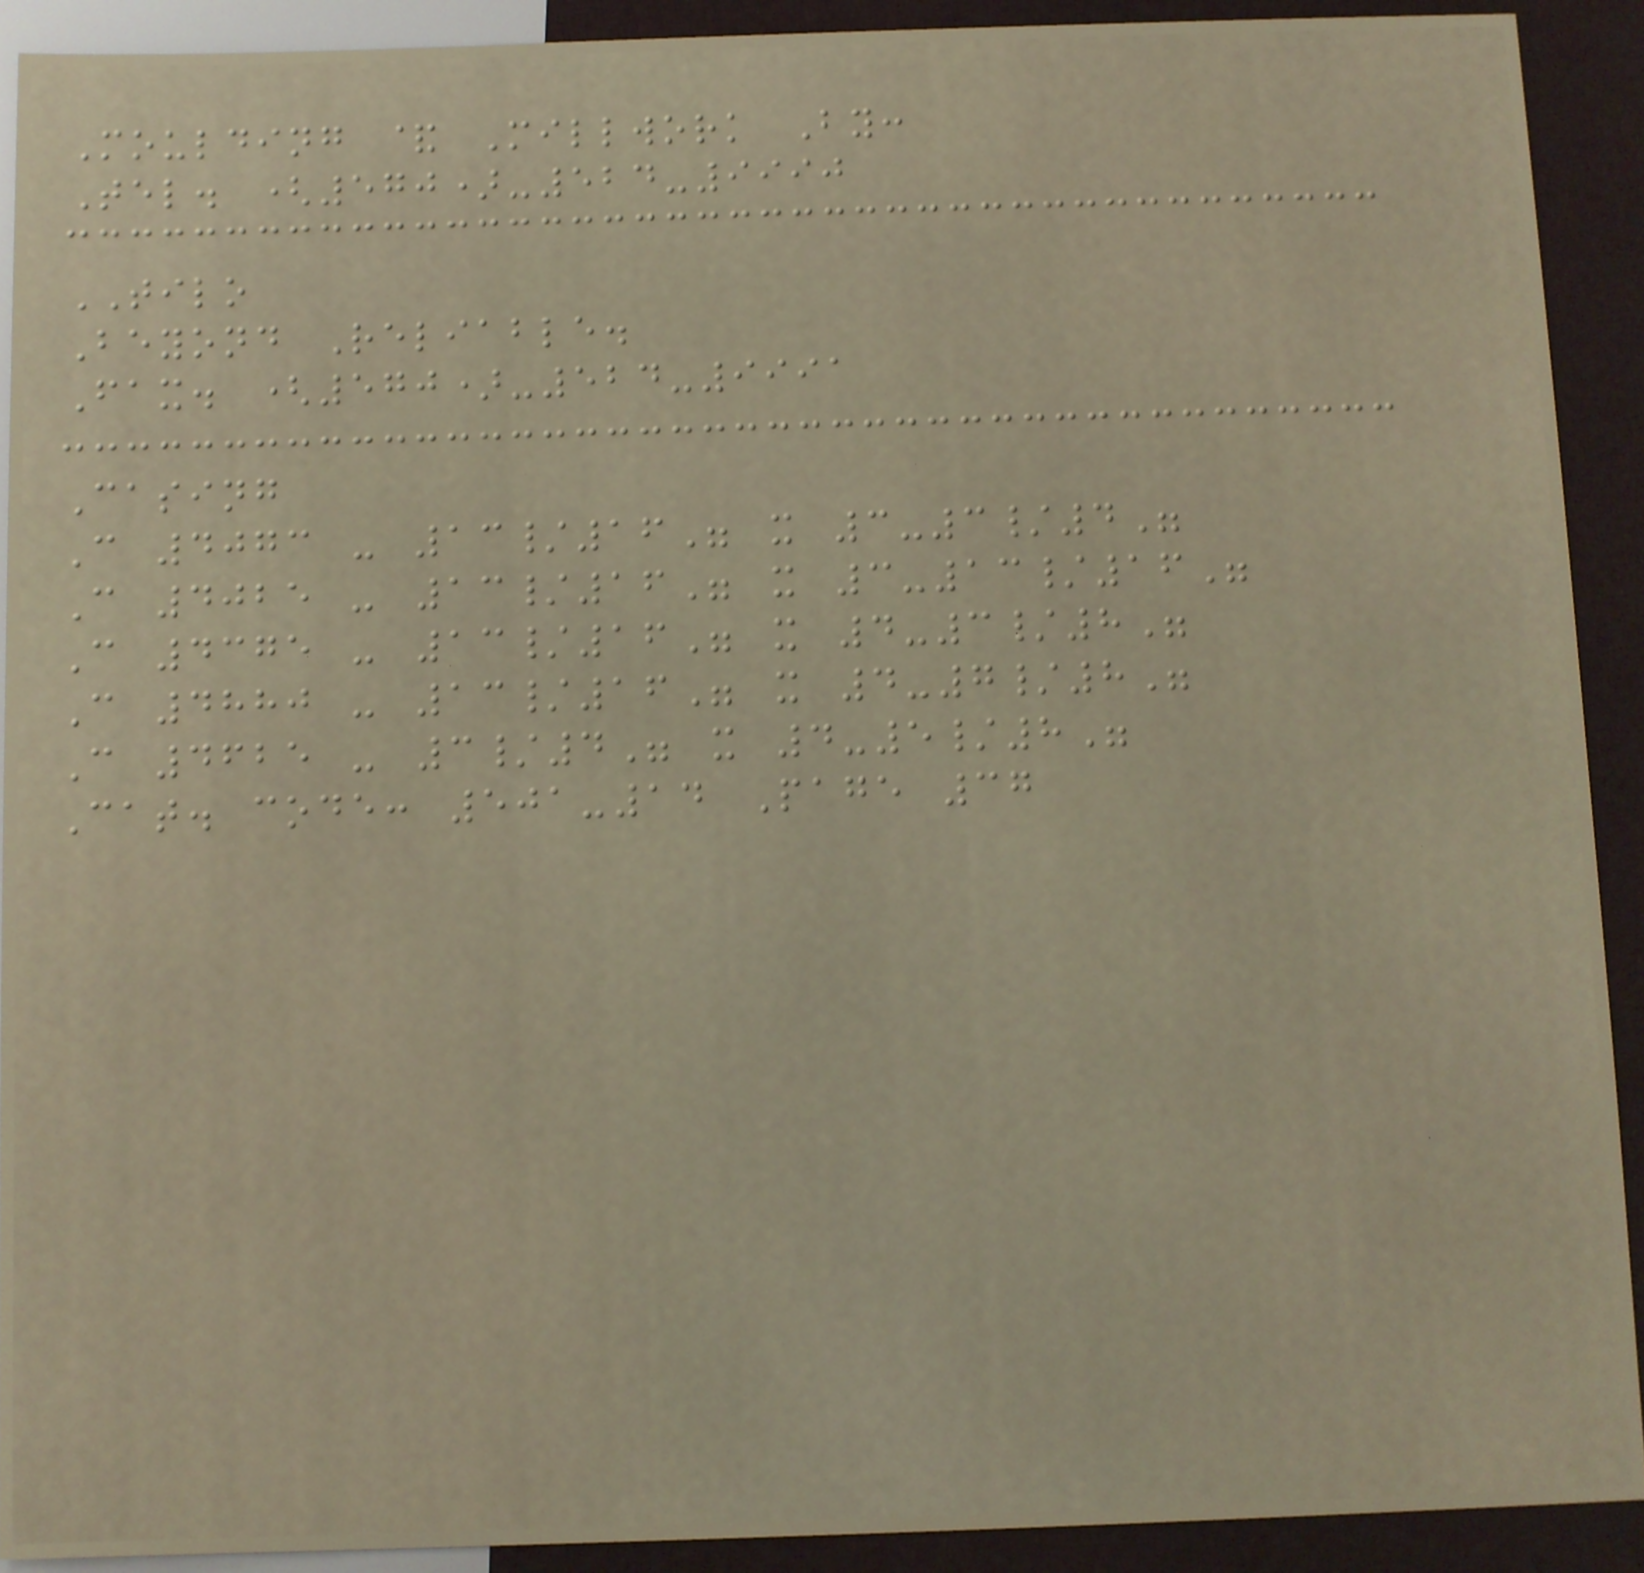Moulding & Millwork By:
Tel. (570)-524-9990
TILO
Beyond Reliable.
Fax. (570)-524-9991
Casing
C 4073 - 13/16" x 3-3/4"
C 4025 - 13/16" x 3-13/16"
C 4375 - 13/16" x 4-3/8"
C 4880 - 13/16" x 4-7/8"
C 4625 - 3/4" x 4-5/8"
Cat. code: 501-14 Page 37
